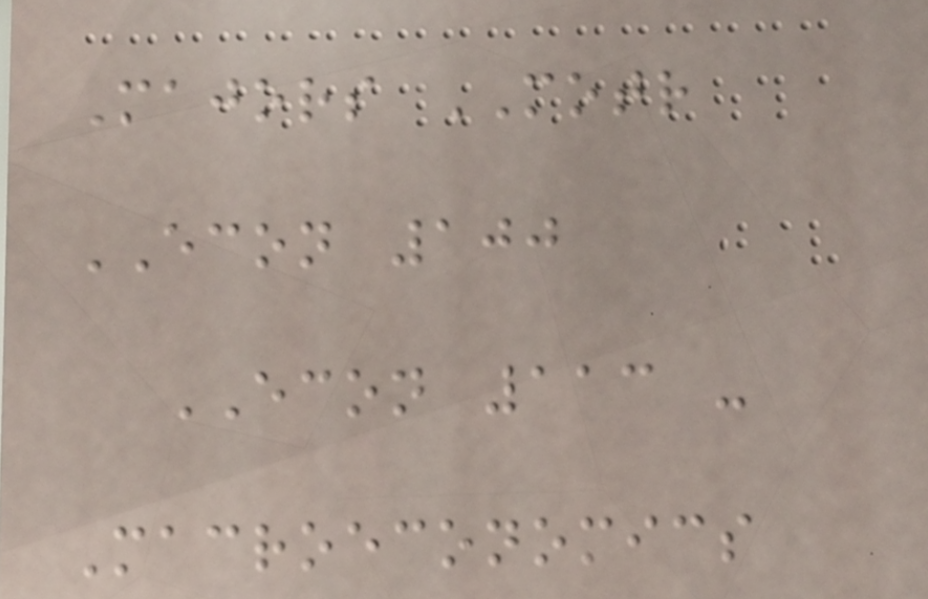Majors MOTR
ECON 100
ECON 113 -
Macroeconomics
